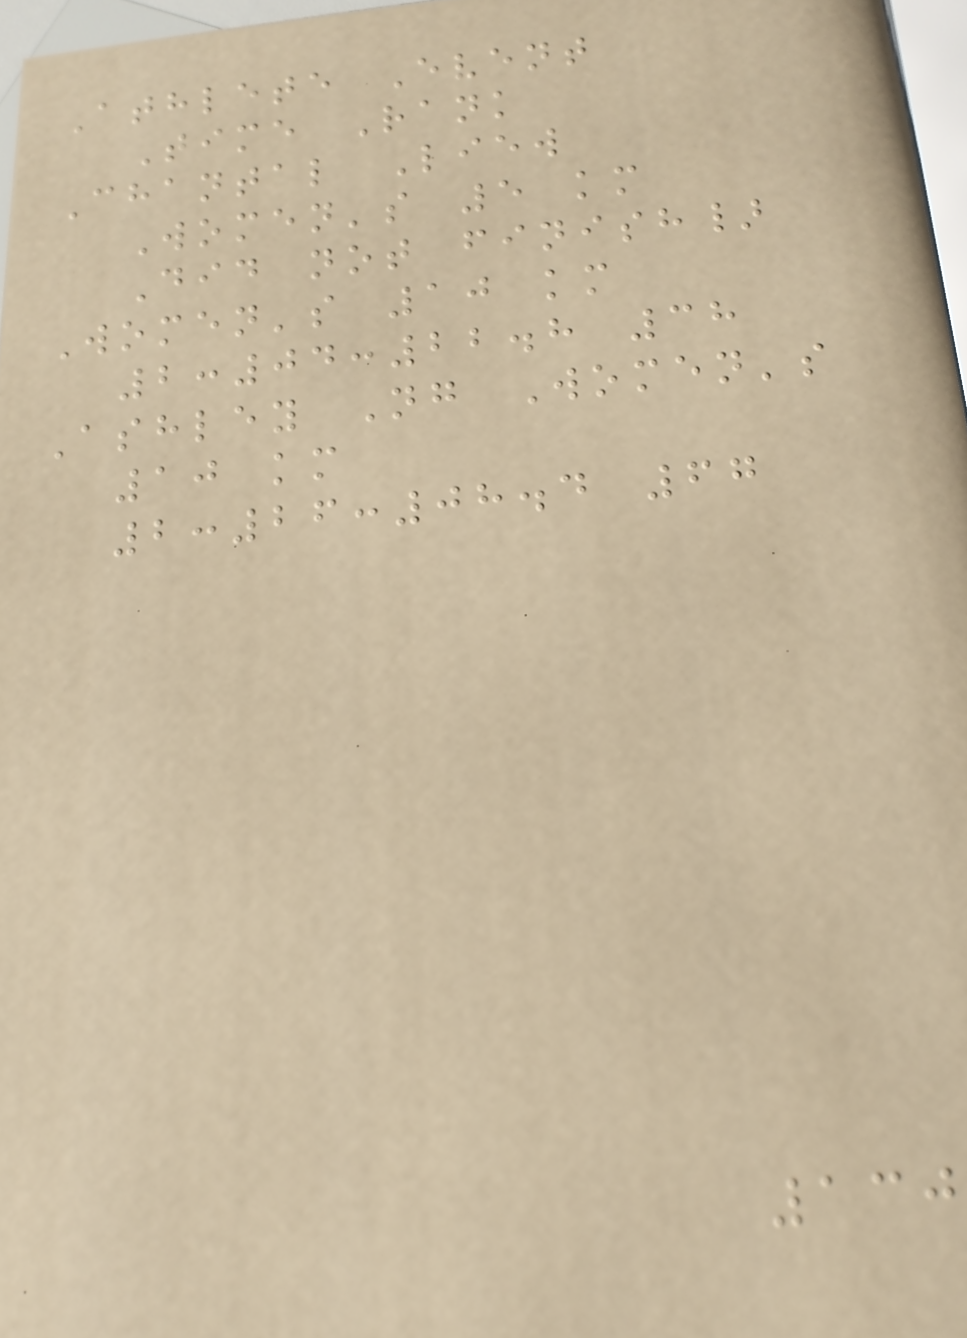Athlete Event
Time Rank
Chantal Liew
Women's 5 km
Did not finish}
Women's 10 km
2:04:22.8 38
Ashley Ng Women's
10 km
2:26:08.4 67
130
